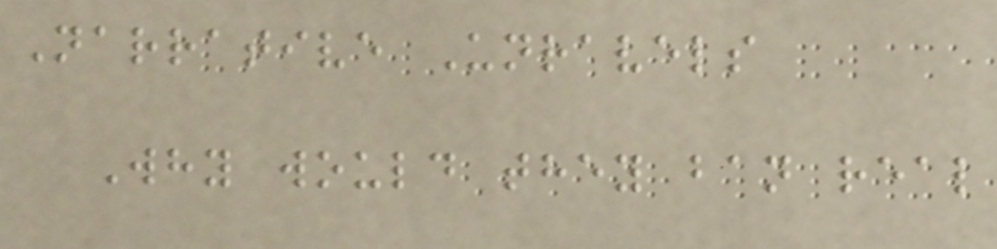Narrative Unravels
Why would they ban real
